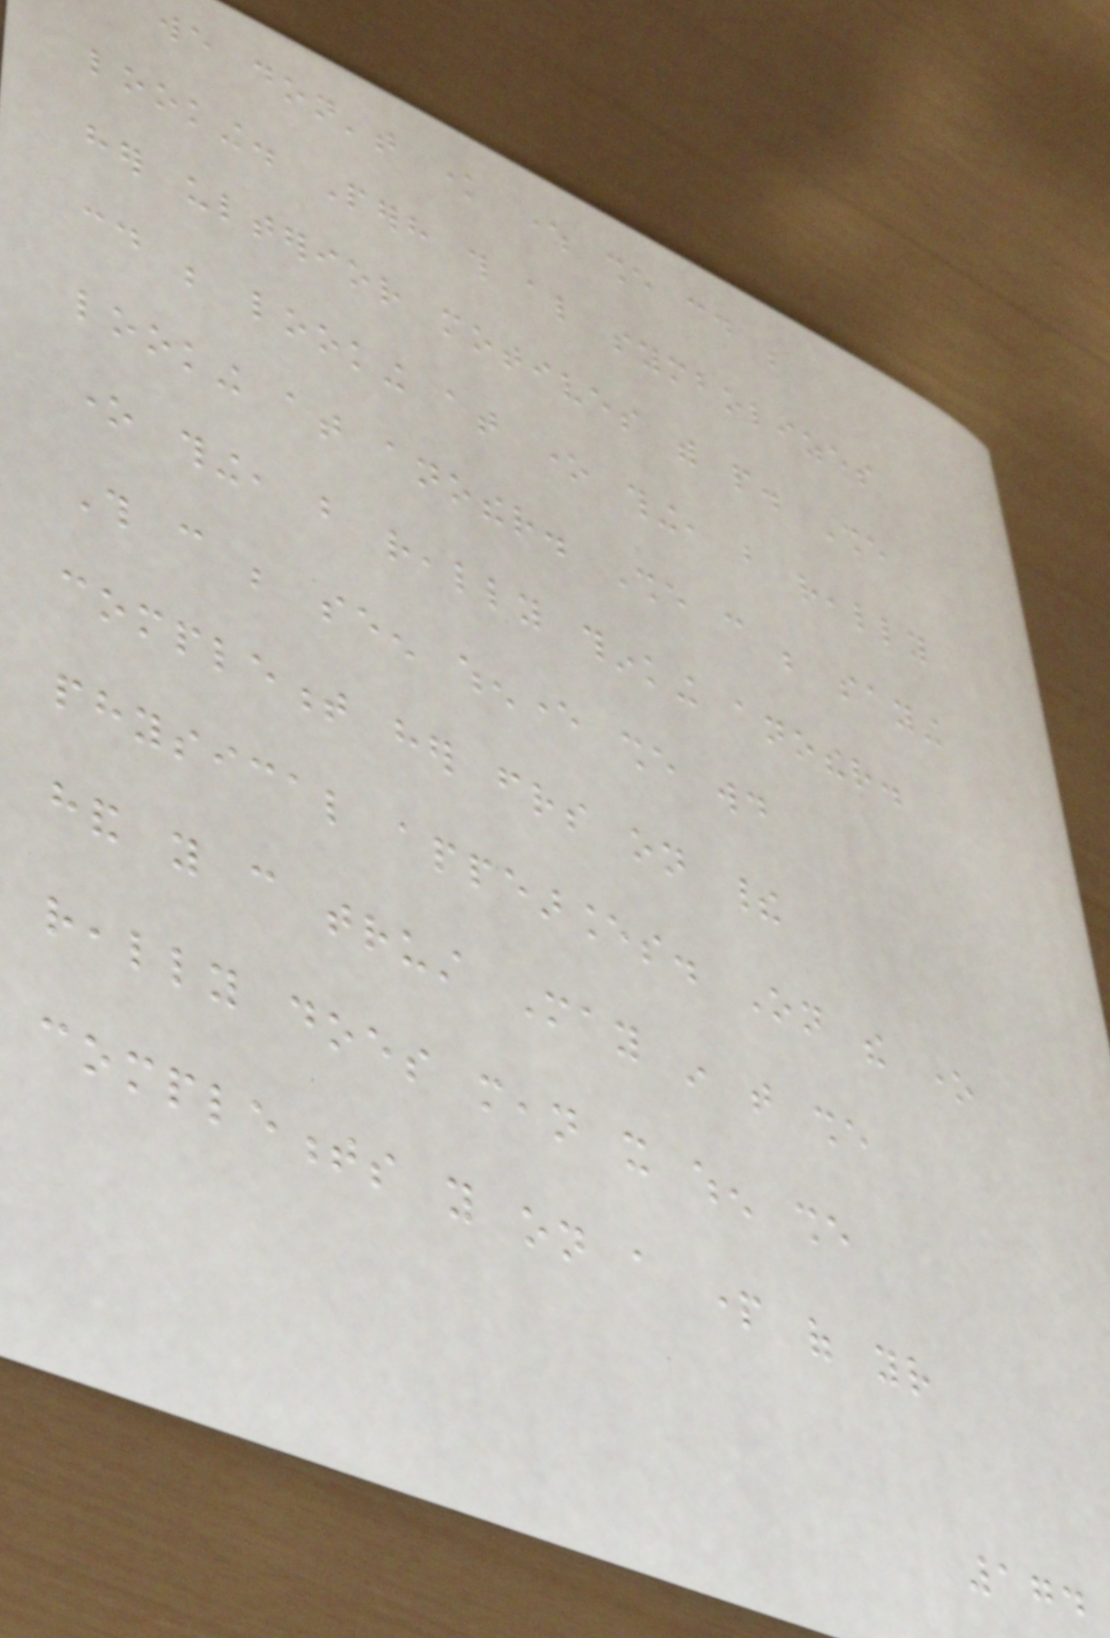we don't know where she could be
looking. Perhaps this also symbolizes
her ulterior motives with people. She
could be looking at one thing, but really
looking at another. She can be saying
one thing, but really thinking another.
This can be seen whenever she would
complement her friends on their
physical appearances. On the one
hand you can trust May in that she
really does mean it when she
complements you on a part of your
174
